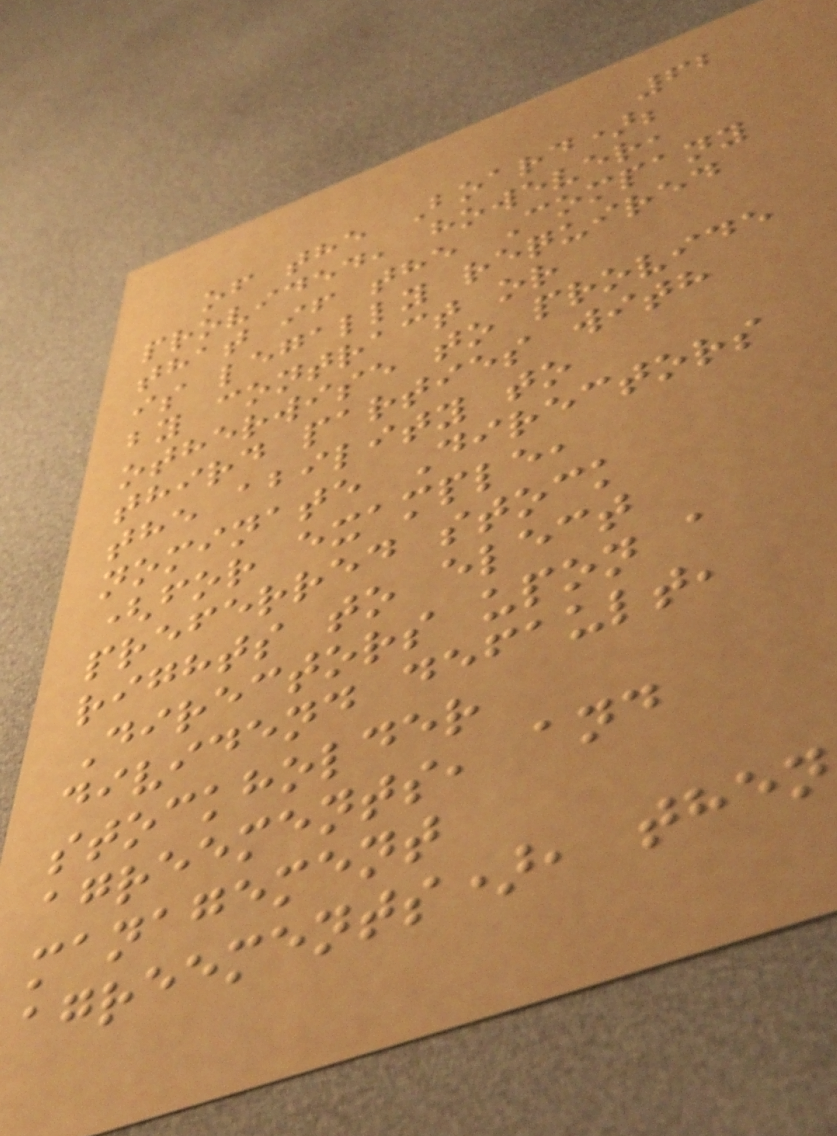62
of the Board);
provided, however,
that if the Company
is legally required
by contract or
otherwise to provide
third parties with
the ability to
nominate Directors
(for example,
preferred stock
rights to elect
Directors upon a
dividend default,
stockholder
agreements, and
management
agreements), then
